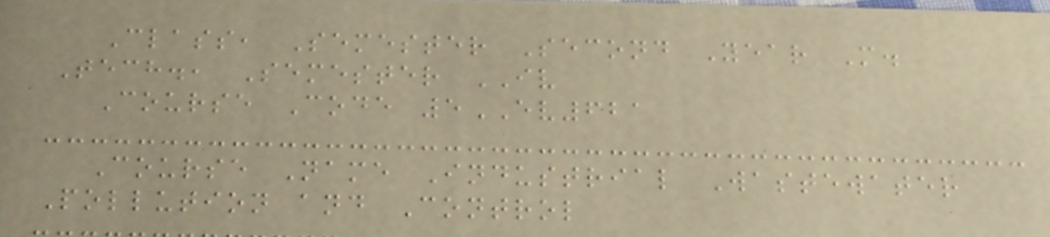Class, Semester Second Year M.
Tech., Semester IV
Course Code 5EV621
Course Name Industrial Wastewater
Pollution and Control
